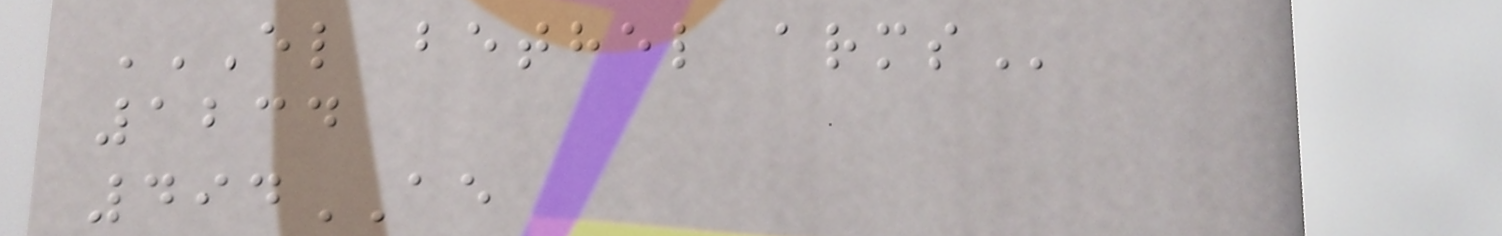EL BETHEL ARMS
1234
494AE
